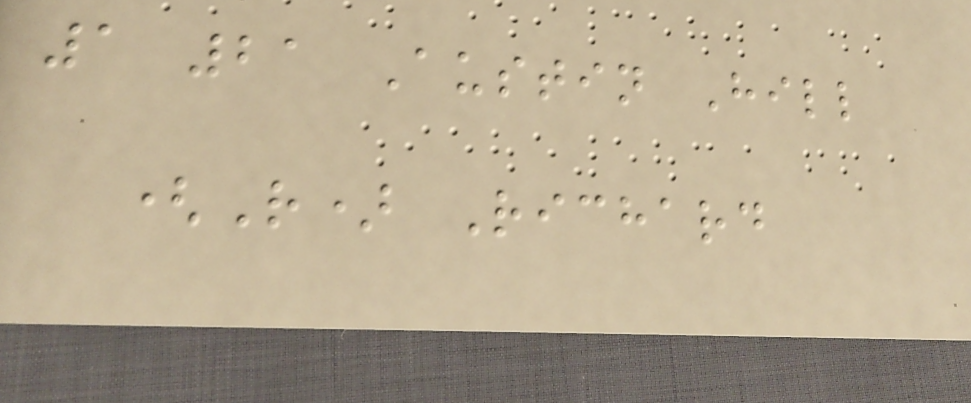1 21 Austin Hill
(R) Richard
